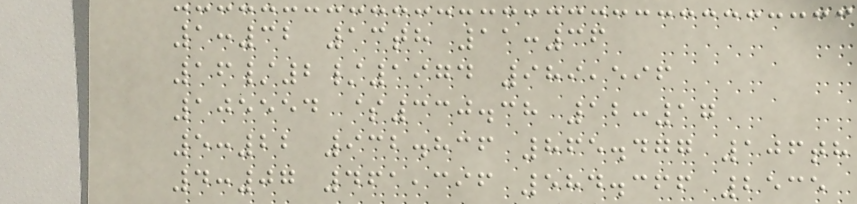1:32 13th 11:36
16/2/1974 989,596
105554 $330.38 12:17
5:22 932.836 865.477 106th
4:07 461,396 584.366 2535
